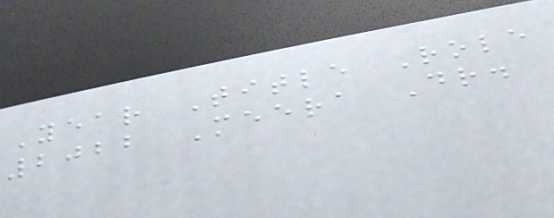Year Title Role
2022 Meera Dr.
